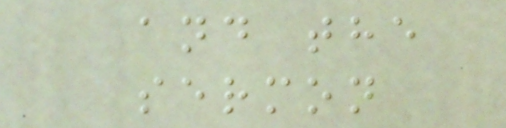and the
sermon
